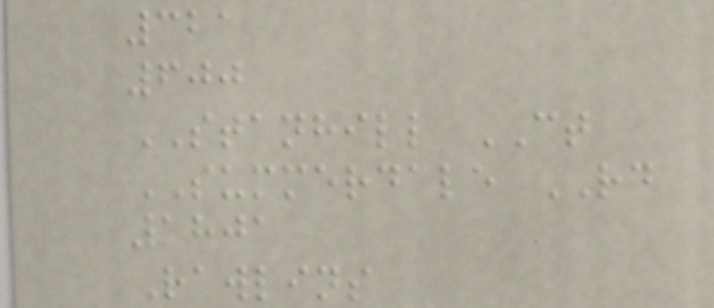321
600
STANHILL CT
SUMMERDALE RD
1801
Rawlins
